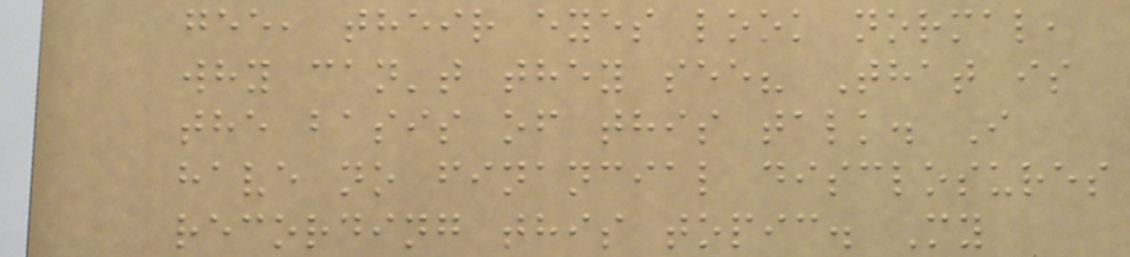gee, their eyes look normal,
why can't they see? That is
the basis of this talk. I
have no financial disclosures
recording this topic. My
